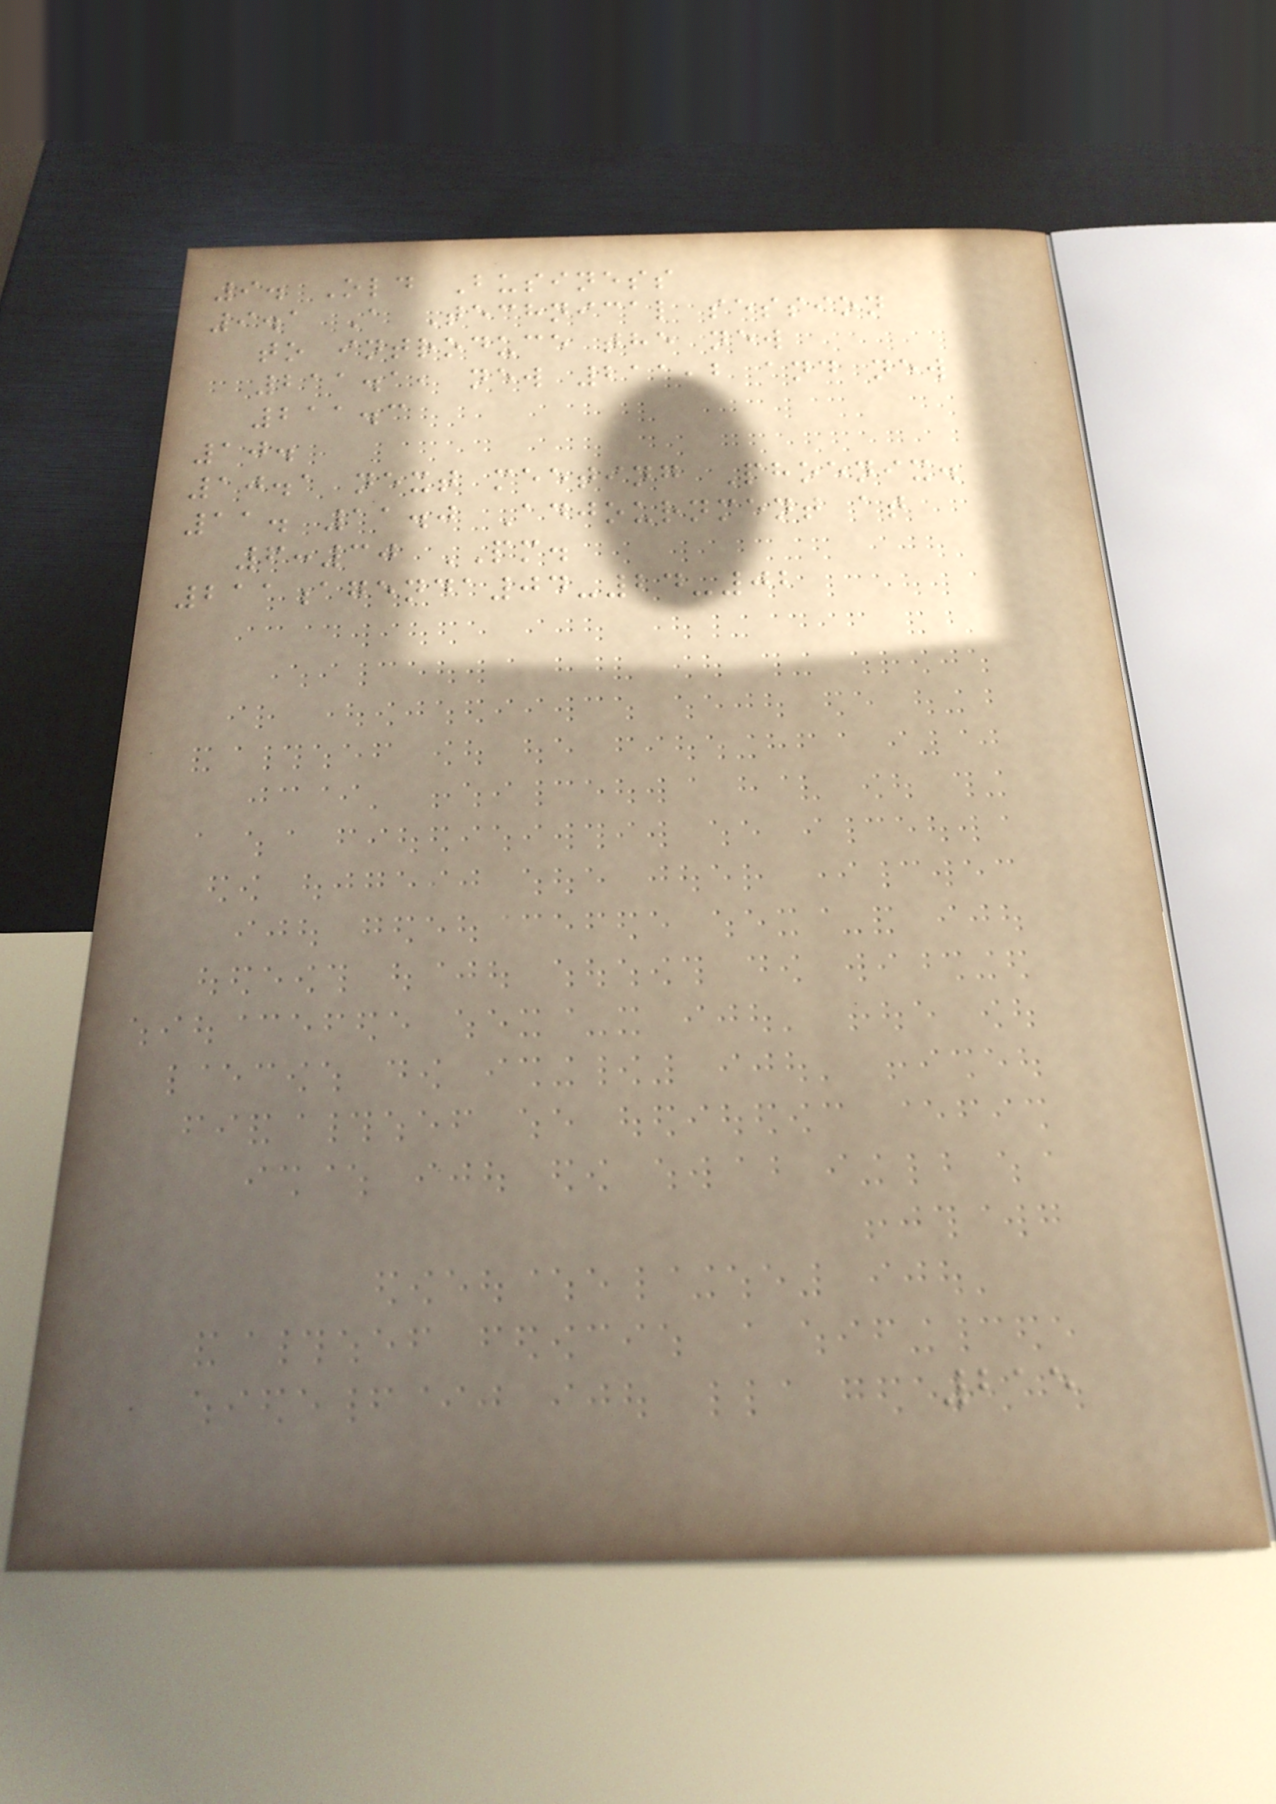9. Old Business
9.1 A Technical session
to introduce the new
211.1, new 211,2 and new
211.3
10.
10.1 next meeting Phoenix.
11. 11.0 Adjournment at
6:30 PM.
211agenda04-24-02
215
